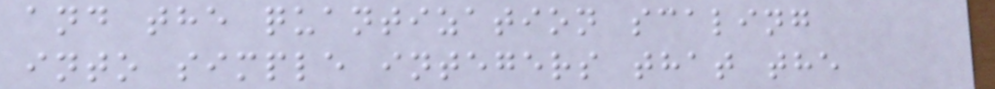and the quantization scaling
into simple integers that the
